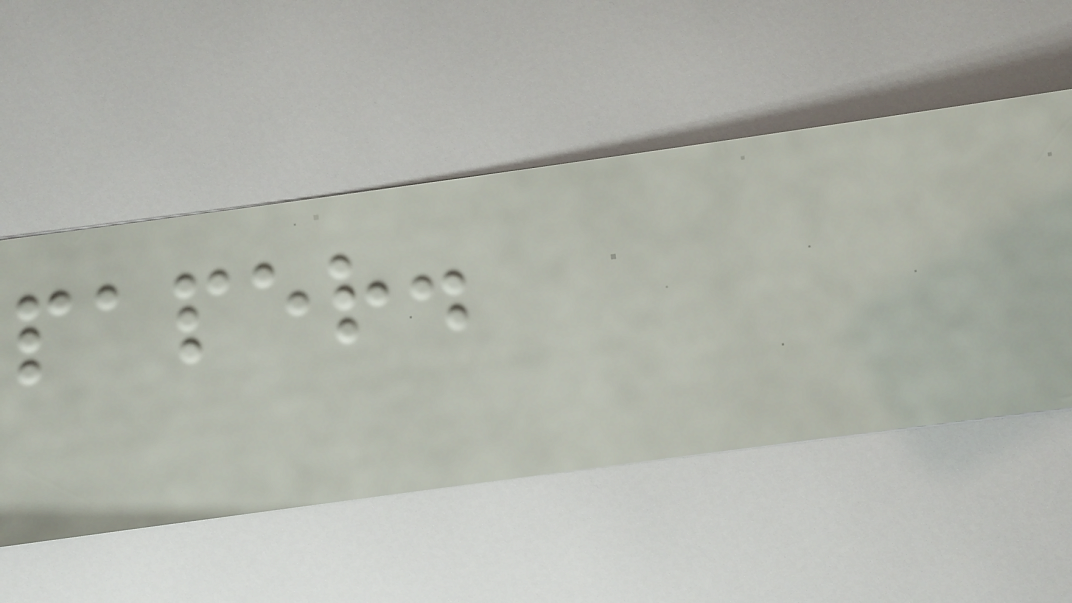paper.
